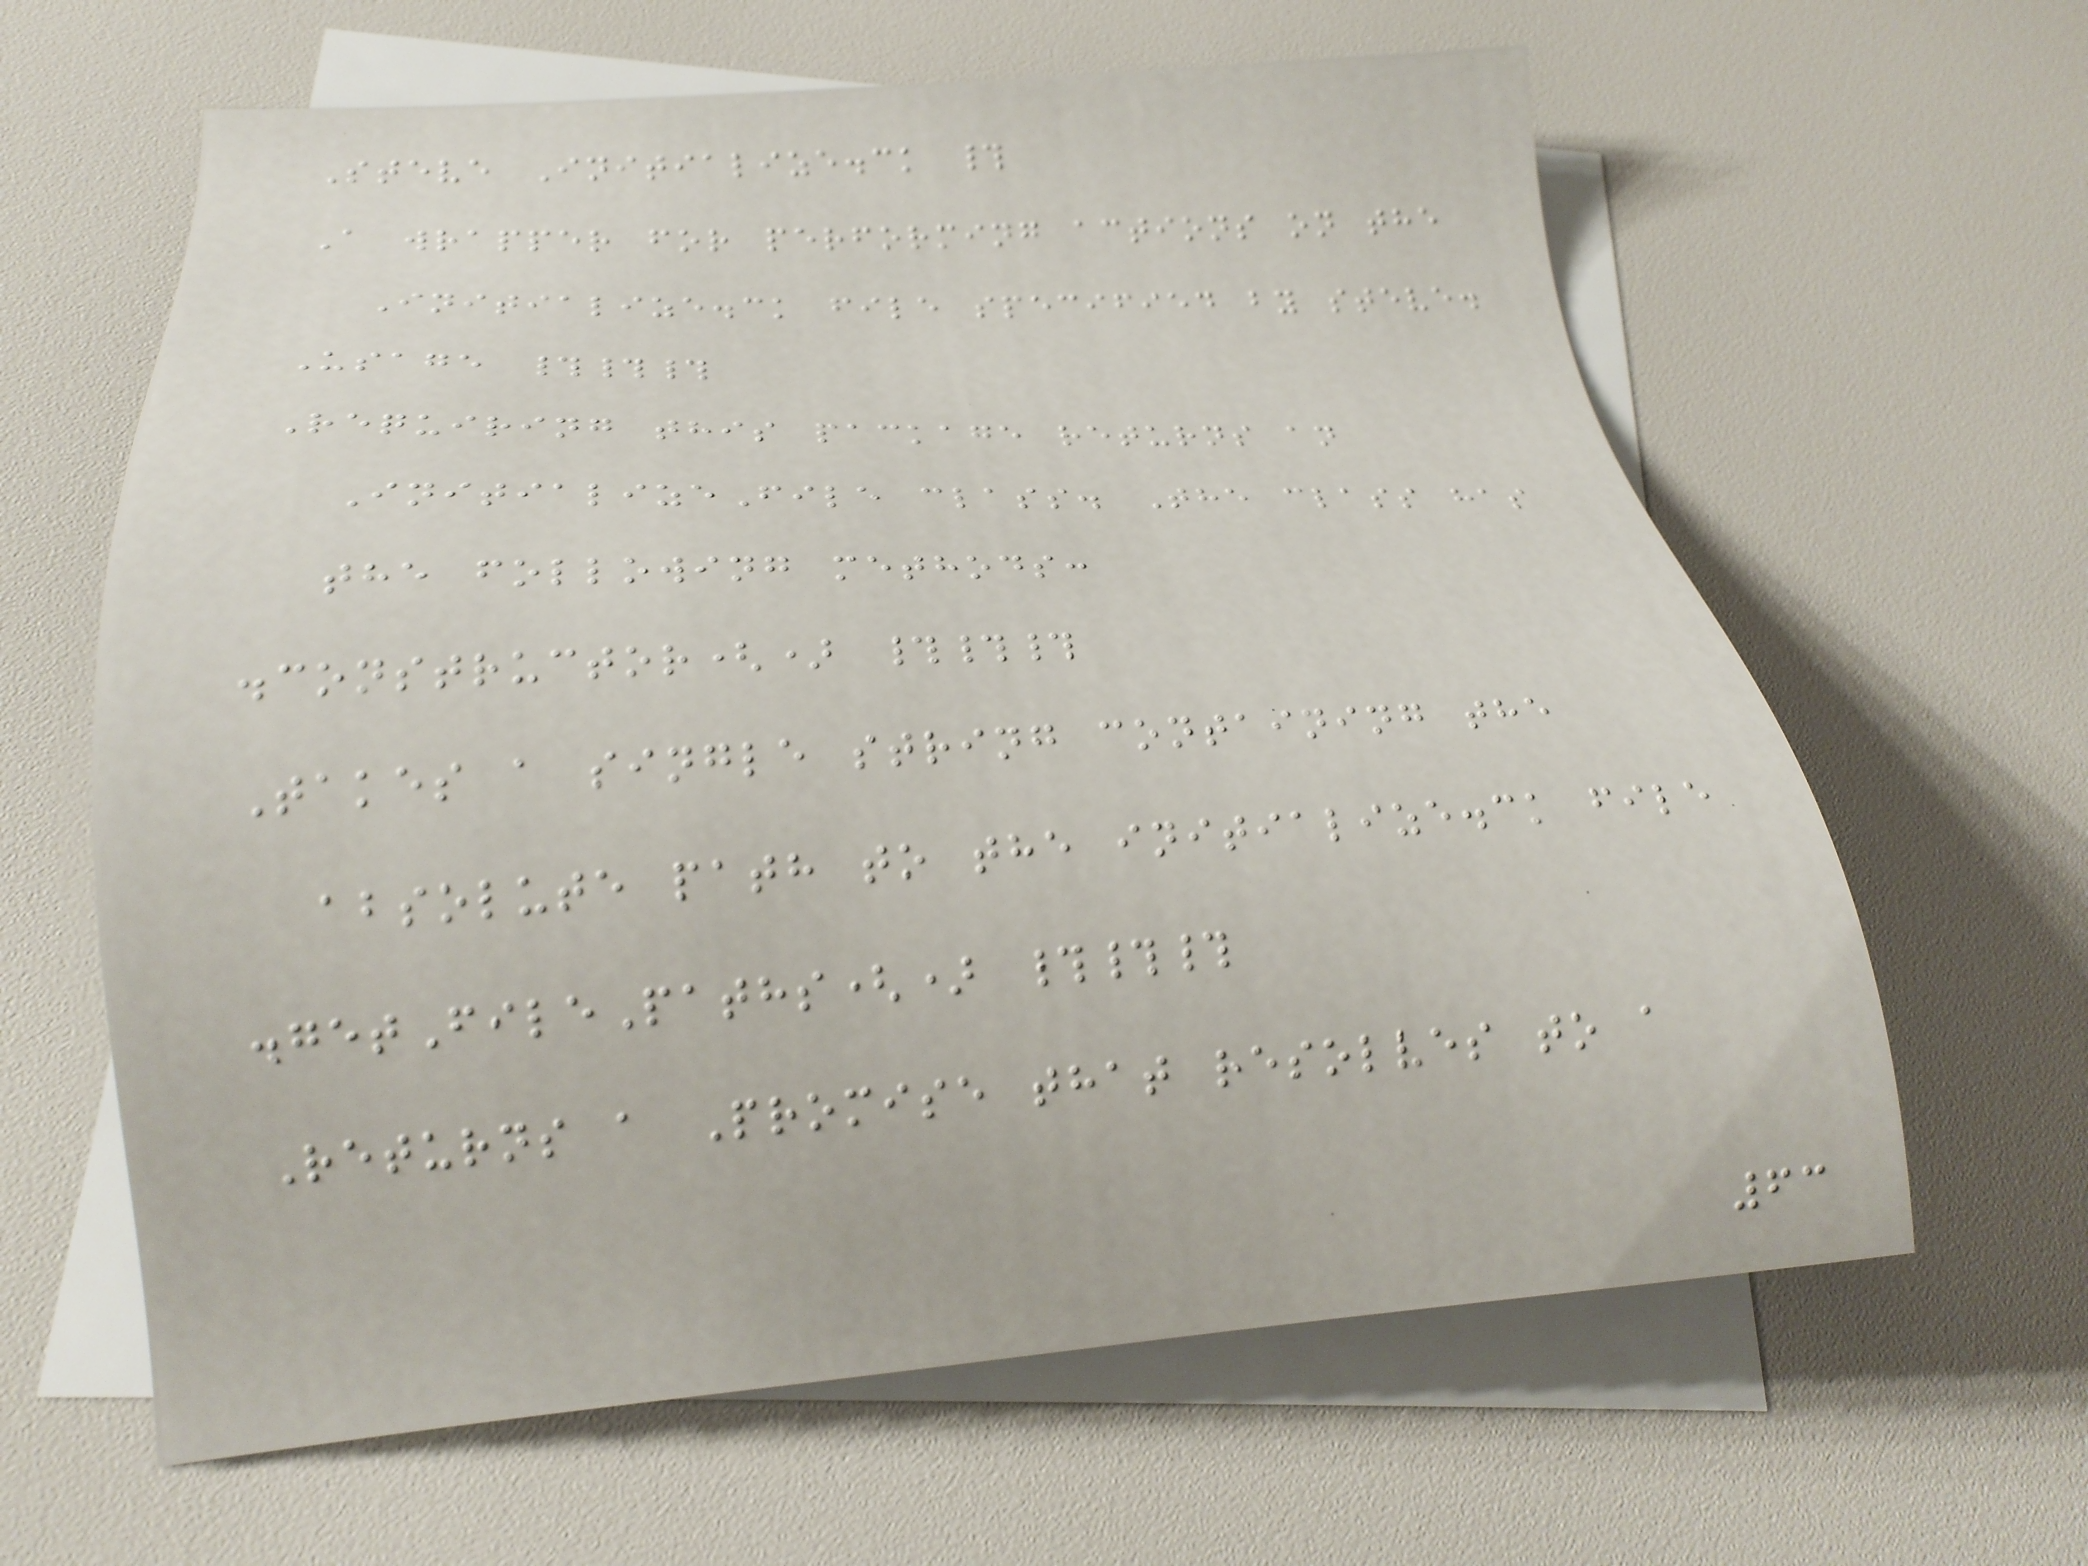Steve Initialize.ck #
A wrapper for performing actions on the
Initialize.ck file specified by steve.
Usage ###
Requiring this package returns an
InitializeFile class. The class has
the following methods:
.constructor() ###
Takes a single string containing the
absolute path to the initialize.ck file
.getFilePaths() ###
Returns a Promise that resolves to a
63
